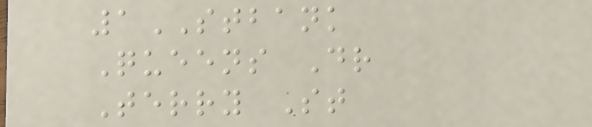1STBANK
Queens Dr
Terry St
